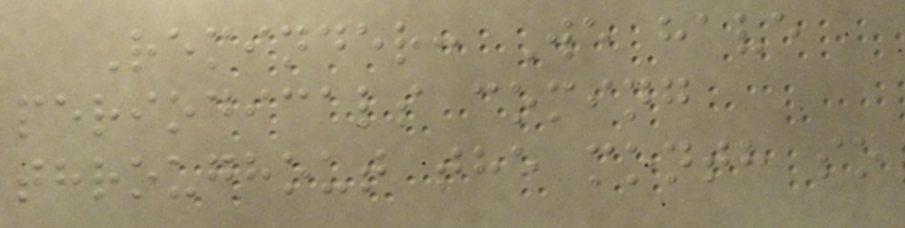Reminder: We have
periodicals coming
throughout the month so
